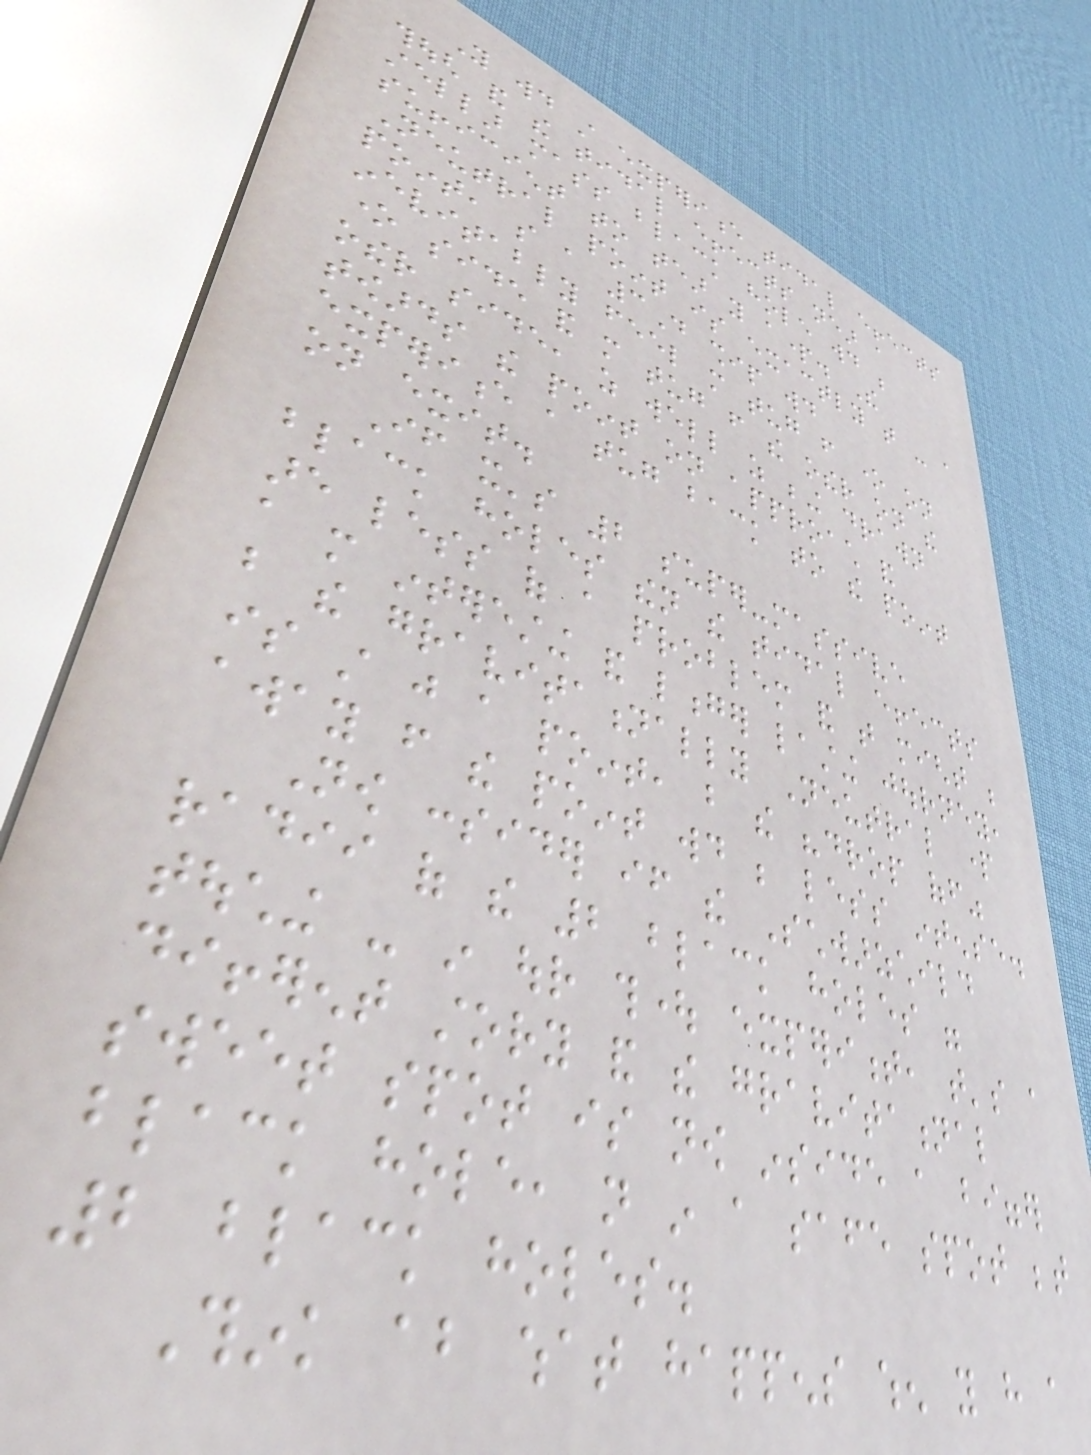You would still experience tidal effects
though and the tidal effects near a
stellar mass black hole would be
sufficient to tear you apart. The
Neutral point is exactly that - a
point, so a 3D ship would
inevitably feel more tug from one on
one side and more tug from the other on the
other side, as well as being drawn
towards the point on approach and
experience a tug back to the point
on exit.
If it's 2 super-massive
black holes then the tidal effects
are less of a problem and that might be
a more interesting and longer lasting journey,
but the gravitationally Neutral part
is still just a point, but the "drop off"
away from the point would be less intense.
Now consider if the Schwarzchild
radii of the 2 black holes were
touching - in our thought experiment, that's a
different story and the gravitational
sweet spot is now inside a bigger
black hole, not in a safe spot between
2 black holes.
Think about what happens when you have a
